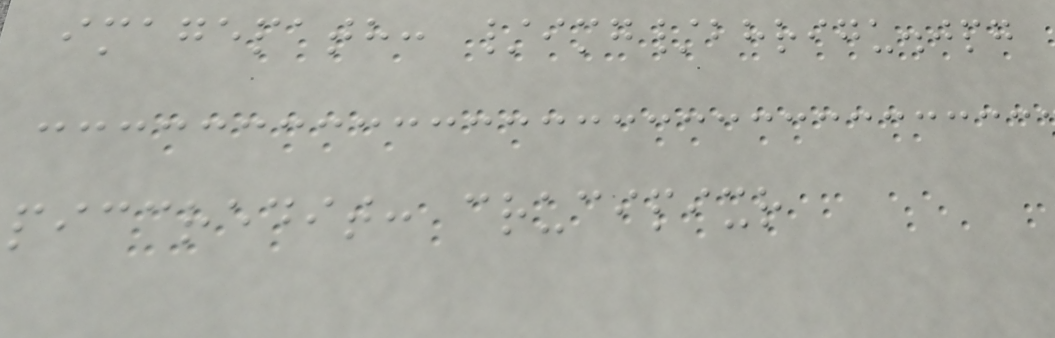imagepath: /img/bhrigu.jpg
piccredit: crucipixr
